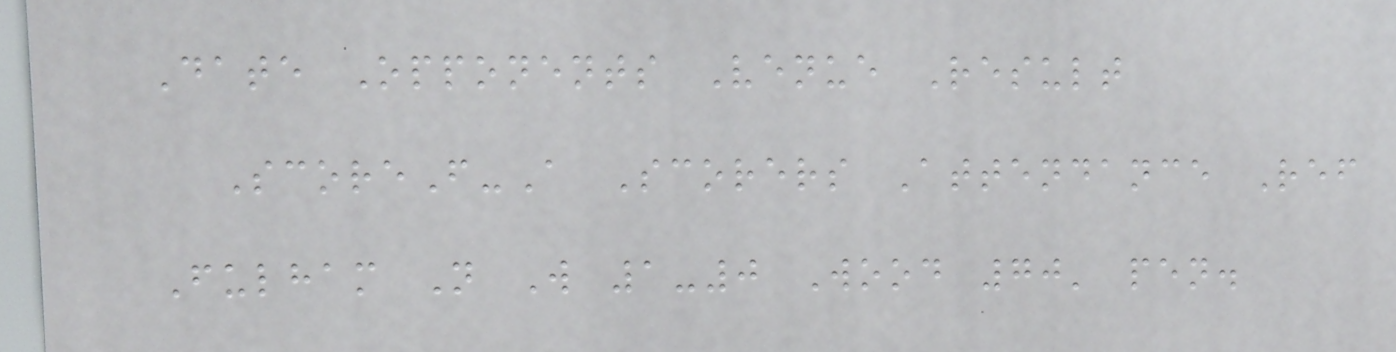Date Opponents Venue Result
ScoreF-A Scorers Attendance Ref
Fulham N W 1-0 Wood 70' pen.
